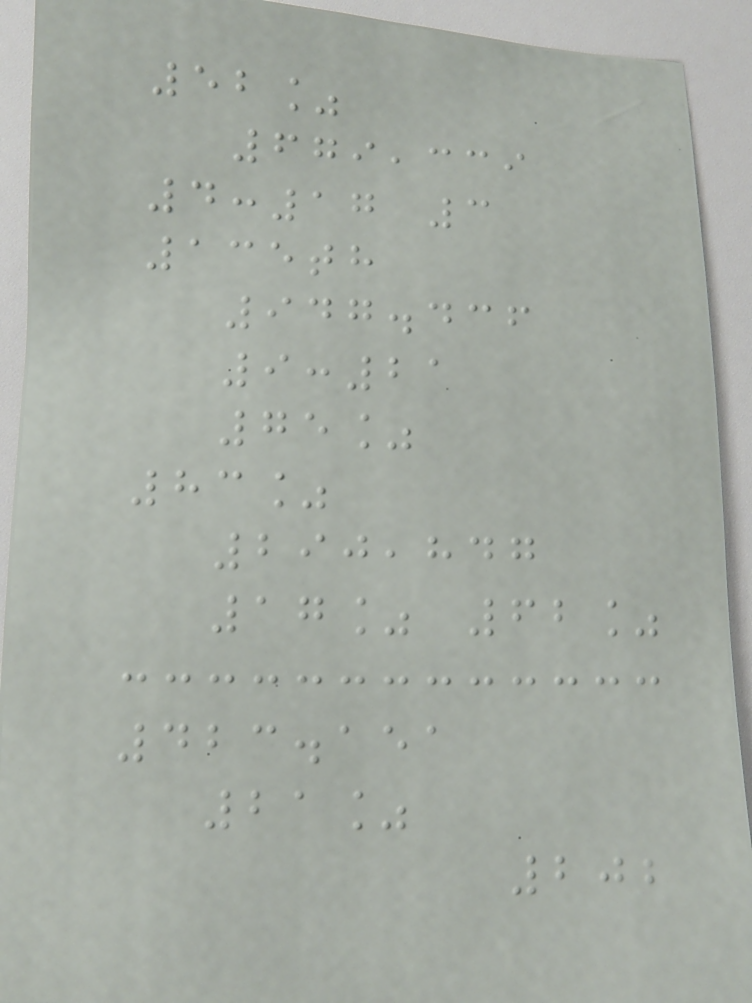52%
679,339
4:17 3
135th
947.436
9:21
75%
83%
290,847
17% 62%
423.151
21%
202
